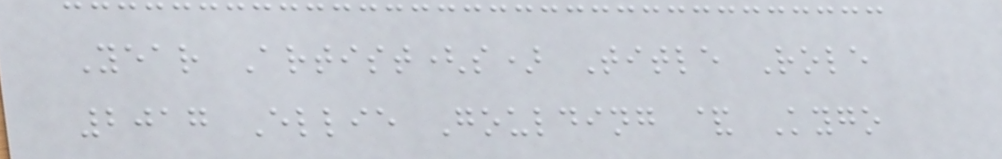Year Artist(s) Title Role
2017 Ellie Goulding & Kygo
